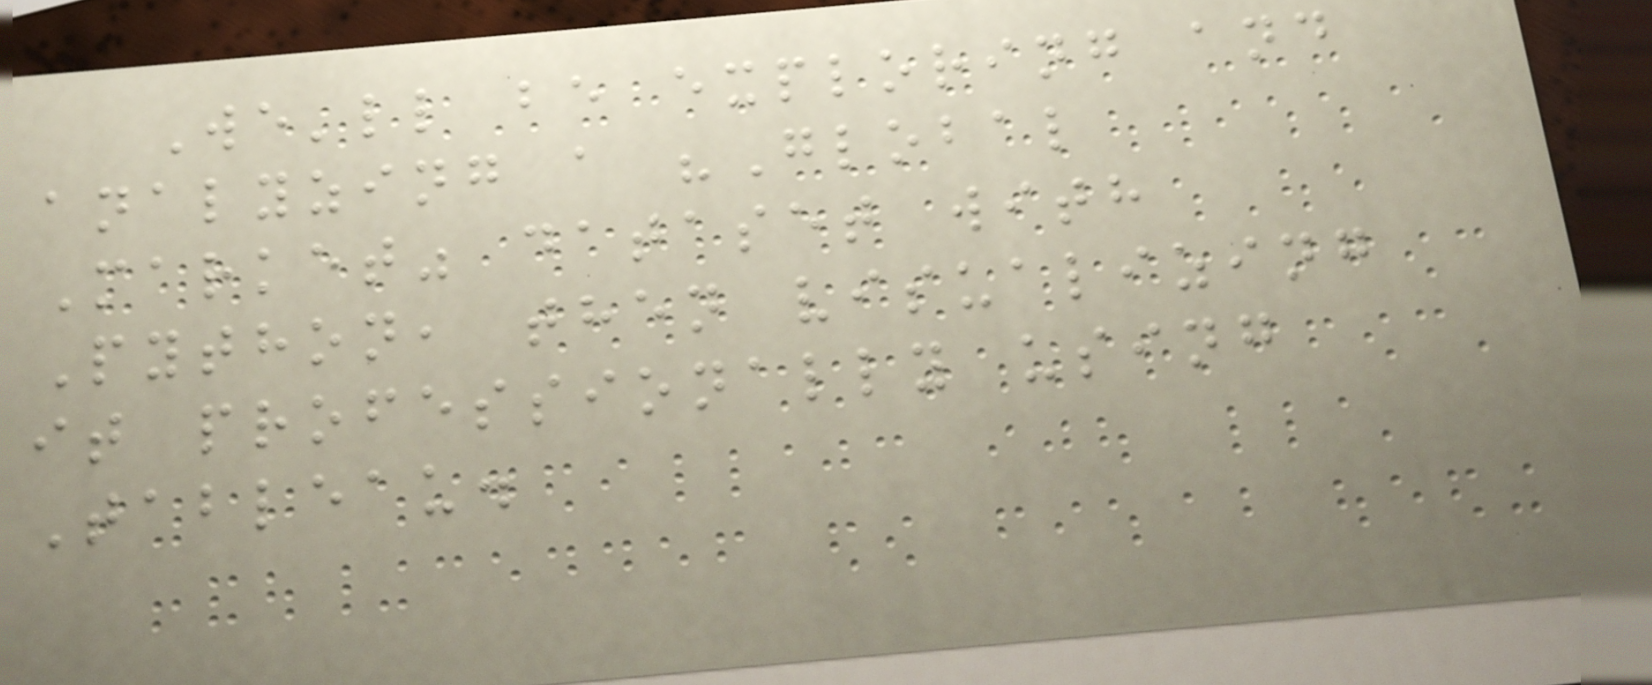We'll be exploring and
analyzing a "Global
Market" dataset with
Python, then visualizing
it professionally using
Tableau.
